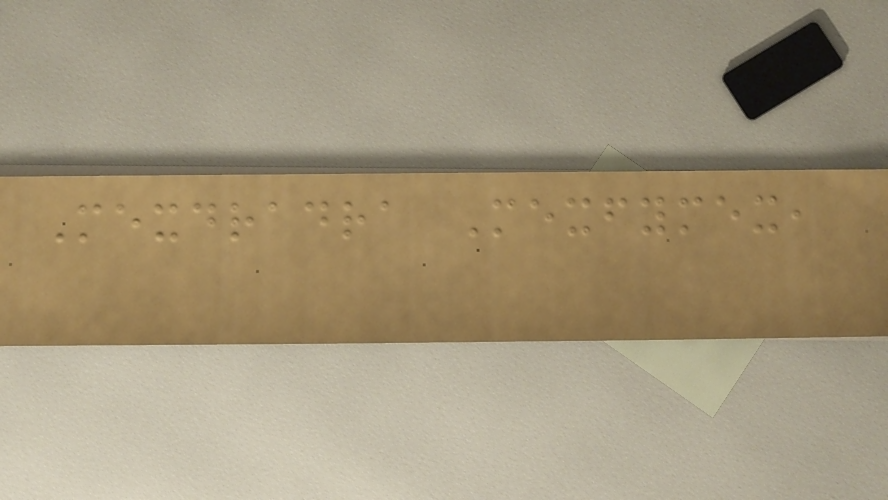Mexdradra Mexfymex,
